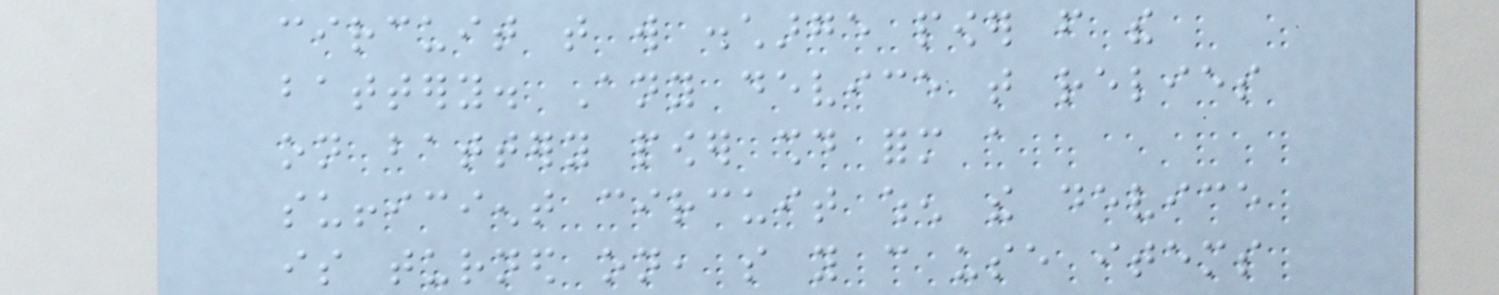circuit that will discharge power from the
battery. Any device that relies
on battery power should form a
sufficient circuit when the device
is turned on, so you can use items
